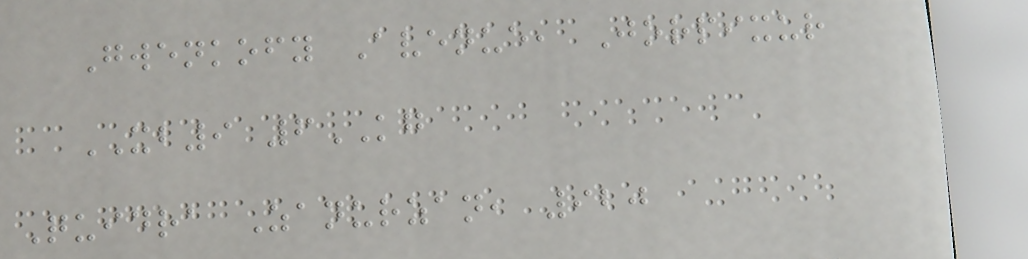Gwenkofy Avenue, Jorpixur
XB9 6KG
Quidra Zanurzan, 920
